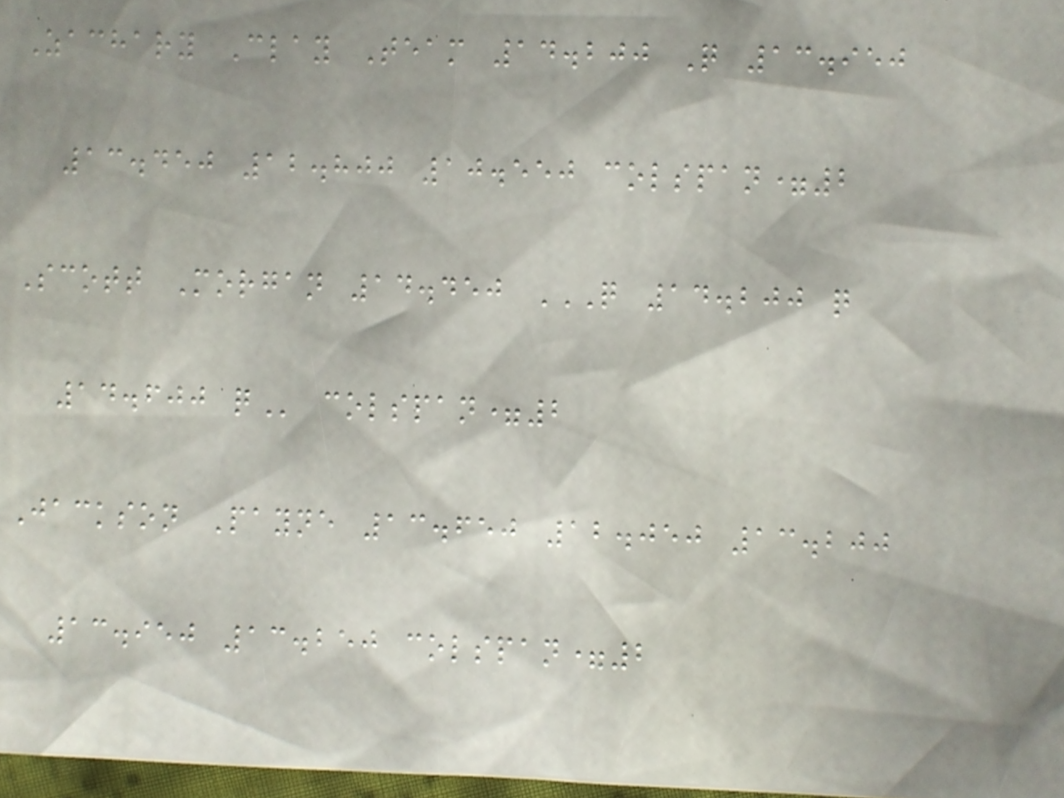Zachary Clay Team 14.200 Q 13.950
13.450 12.800 10.550 colspan=2
Scott Morgan 14.450 Q 14.200 Q
14.600 Q colspan=2
Jackson Payne 13.650 12.050 13.200
13.950 13.250 colspan=2
